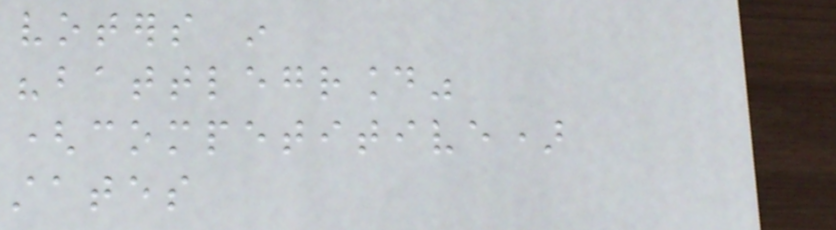voters in
"battleground"
(competitive)
states
